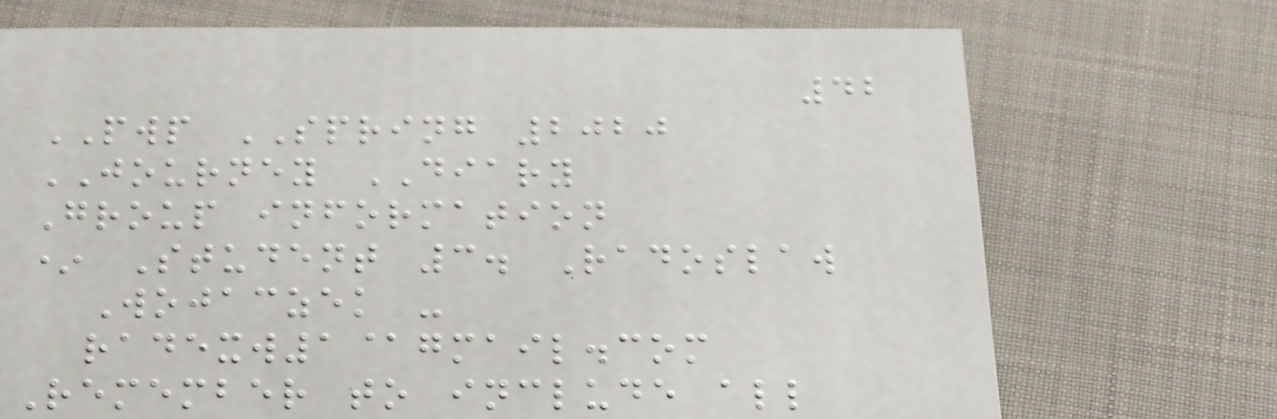42
PWP SPRING 2020
JOURNEY DIARY
Group information
* Student 3. Radoslaw
Wojaczek -
radexw1@gmail.com
Remember to include all
